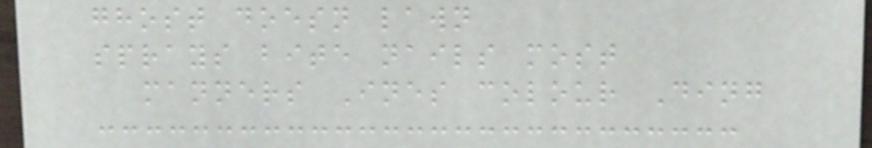ghost doesn lawn
sprays bite nails most
manners Ines colour Ding
